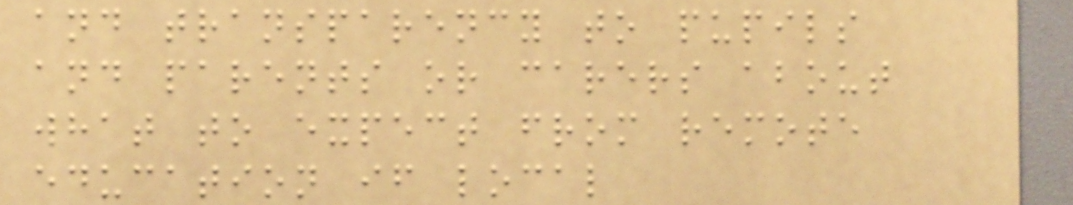and transparency to pupils
and parents or carers about
what to expect from remote
education if local
